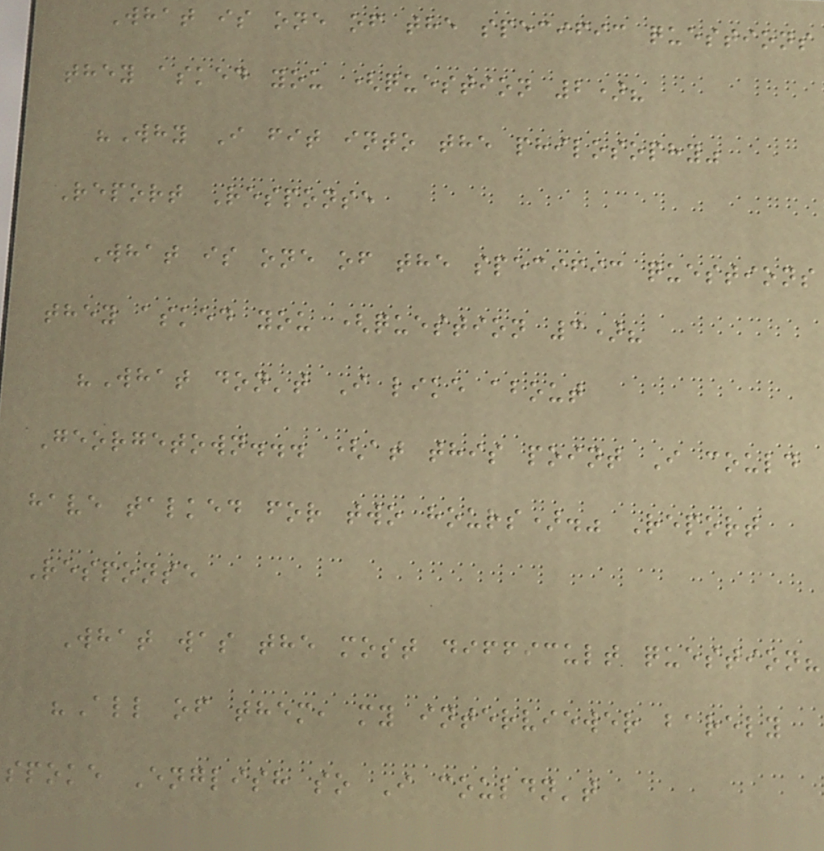What is one of the specific questions
they asked you (question 2)?
"Why I fit into the philosophy"
Report Response
What is one of the specific questions
they asked you (question 3)?
"What don't I like about
Georgetown... (at this point I could
have talked for two hours)." Report
Response
What was the most difficult question?
"All of them, my interviewer barely
spoke English so I couldn't
